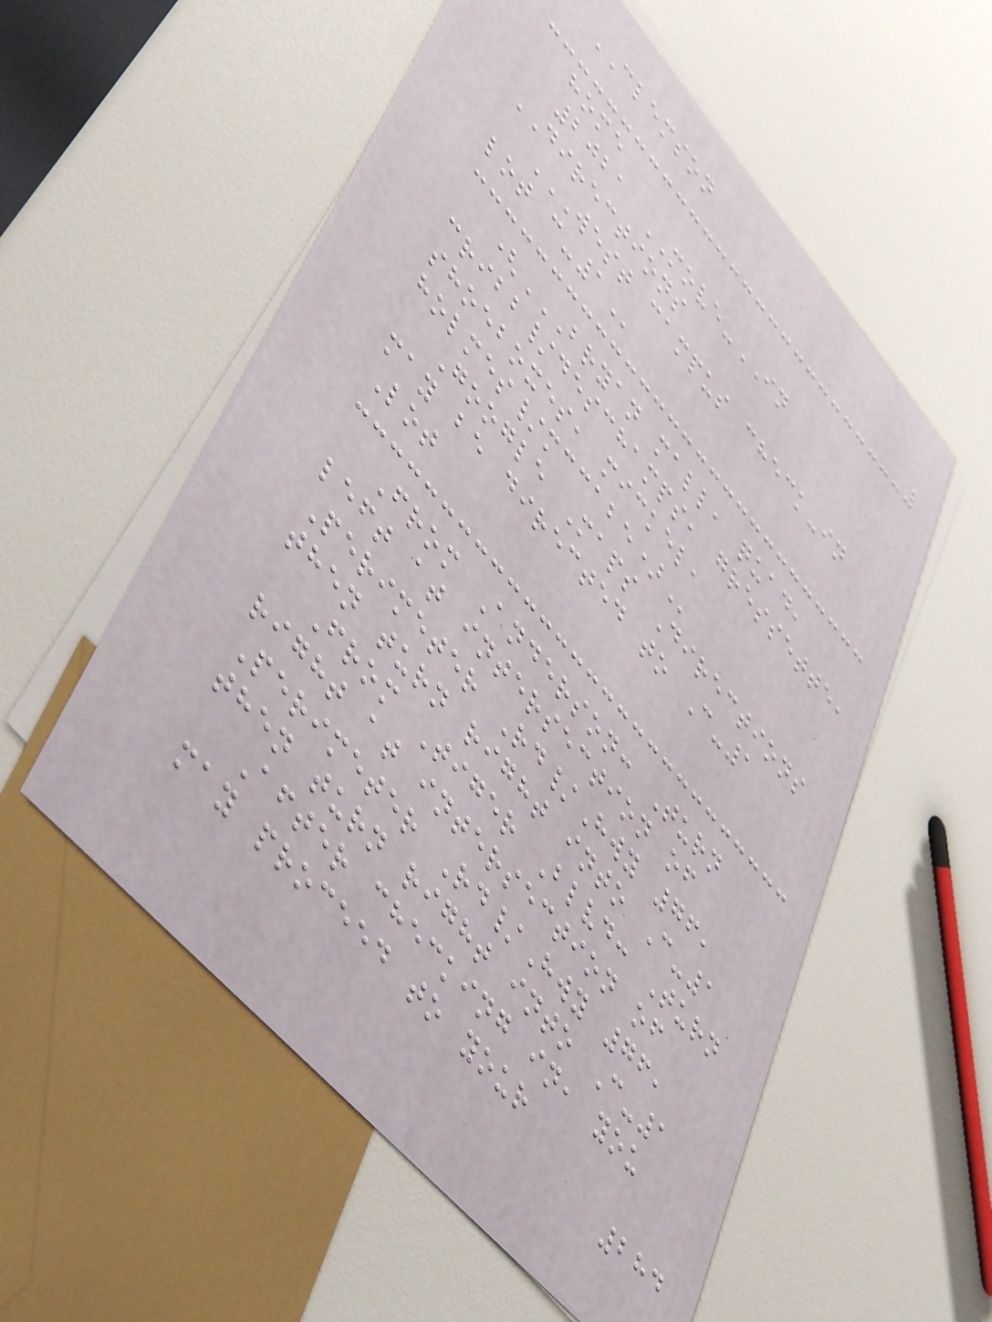CLEMSON
home
2021 MOVE-IN
DIRECTIONS
WEST CAMPUS CHECK-IN
LOT C-1
(BRYAN MALL, QUAD,
CRIBB/DESCHAMPS, GRESSETTE,
SHOEBOXES, MICKEL,
HOLMES/MCCABE)
Google Maps Directions
may be directed to C-1
Lot
From Anderson: Turn
left at intersection of
Perimeter Rd/Hwy 76,
then turn right into C-1
From Tiger Blvd: Turn
right at intersection of
Perimeter Rd/Hwy 76,
then turn right into C-1
After checking in, you
may proceed to your
284
